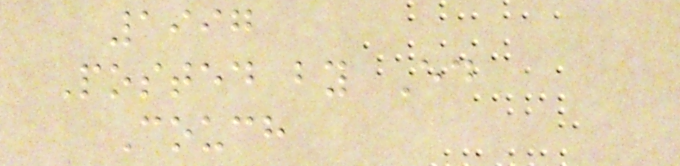1997
Posted by Ed
Couch
